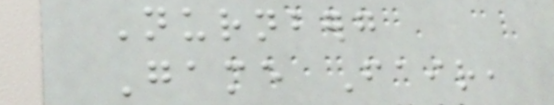Nurnberg
Game Fair,
